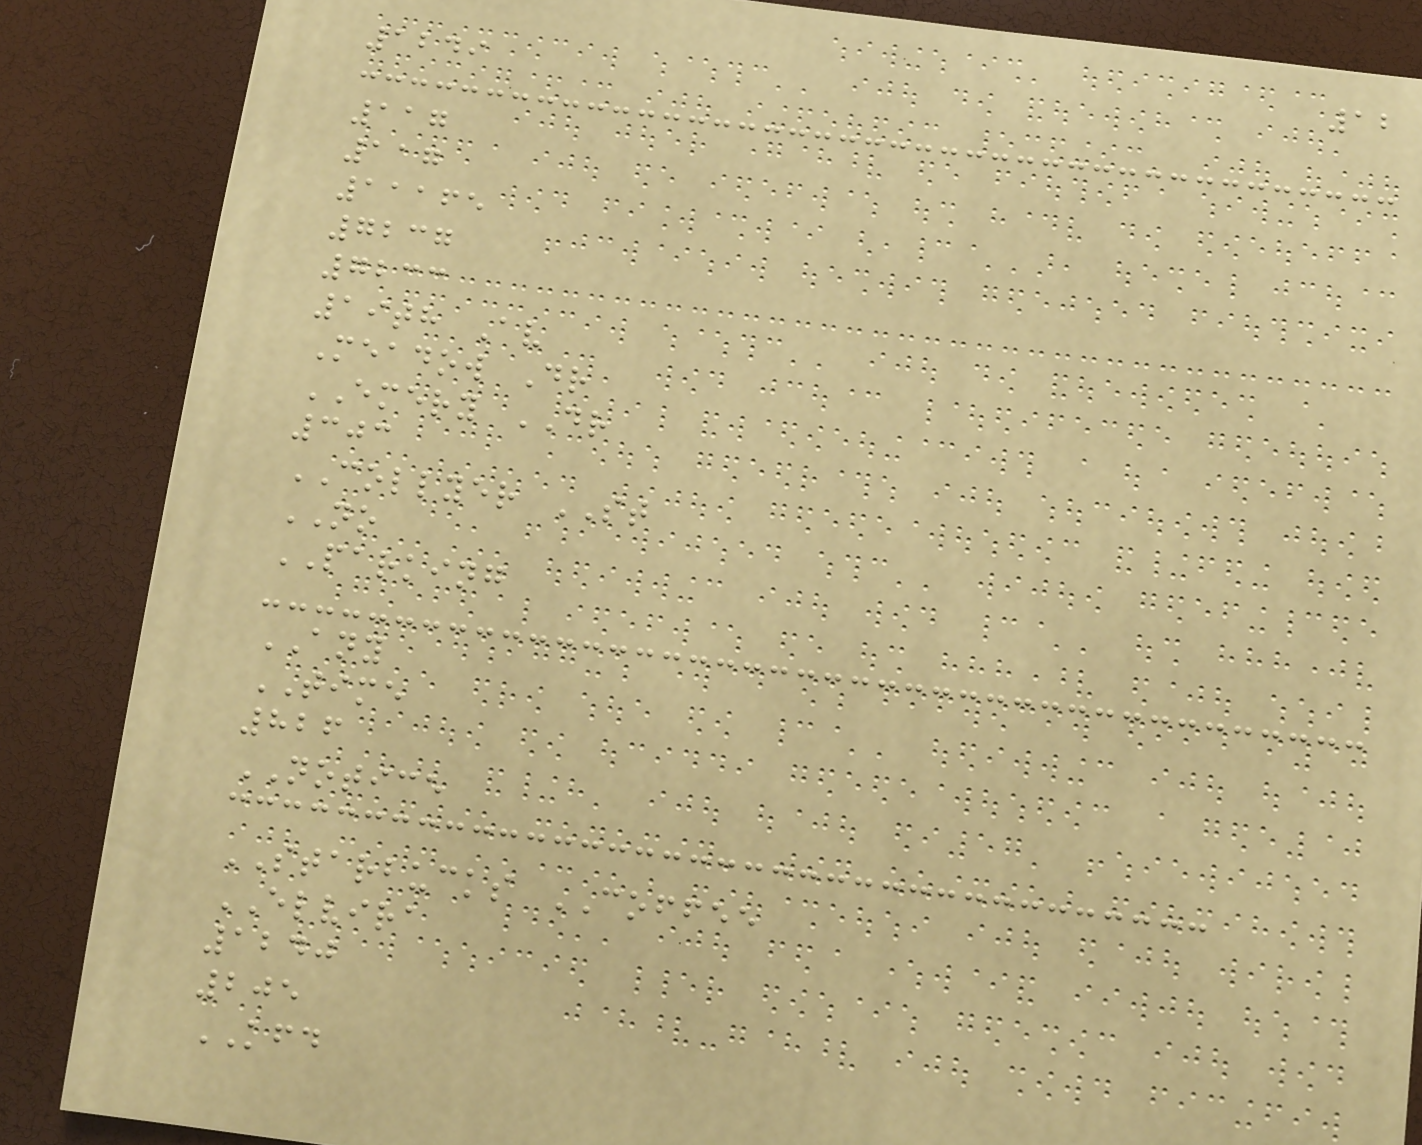12
1249
117
117
11165
7237
7233
19th Av
Meadow Dr
EMERY DR
303
COLLYER ST
NO
PARKING
ANY
TIME
826
NOTICE
STARBUCKS COFFEE
ELVIRA
1240
205
KFD
